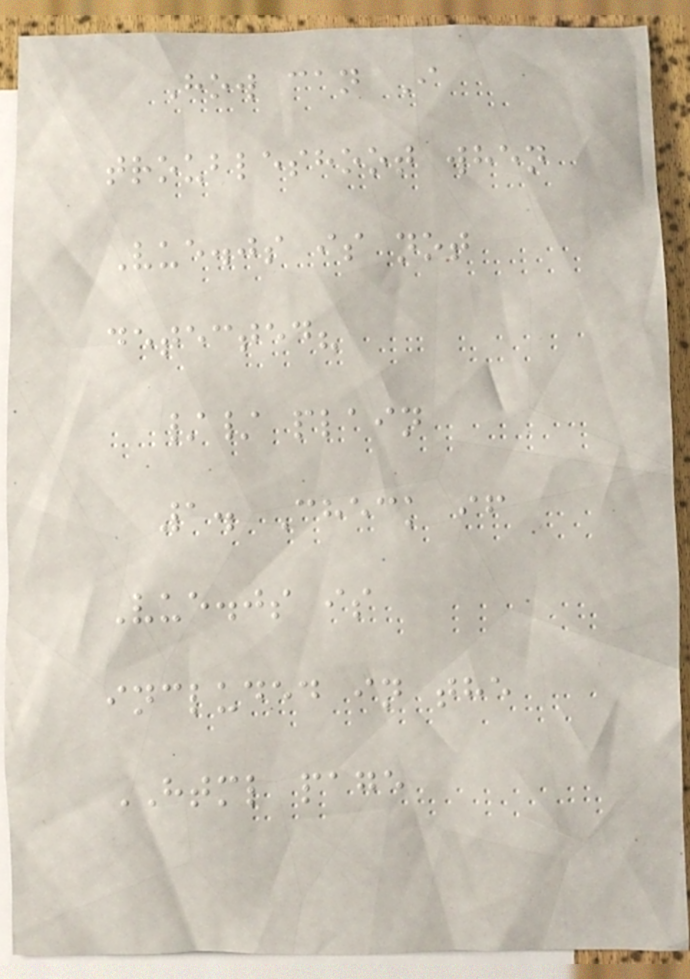How can I
troubleshoot when
Vue.js is not
detected?
// plain
1. Check if
Vue.js is
included in the
HTML page
